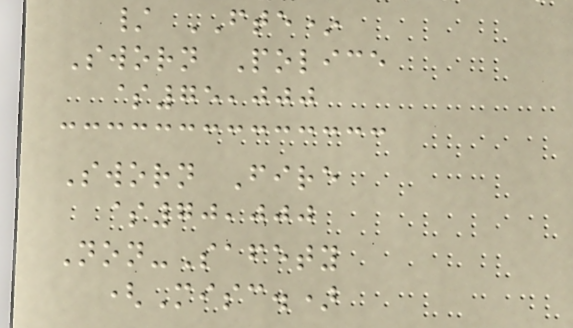/ FTE*
Sworn Police
$75,000
Sworn Fire
$70,000
Non-Safety
(Misc.)
